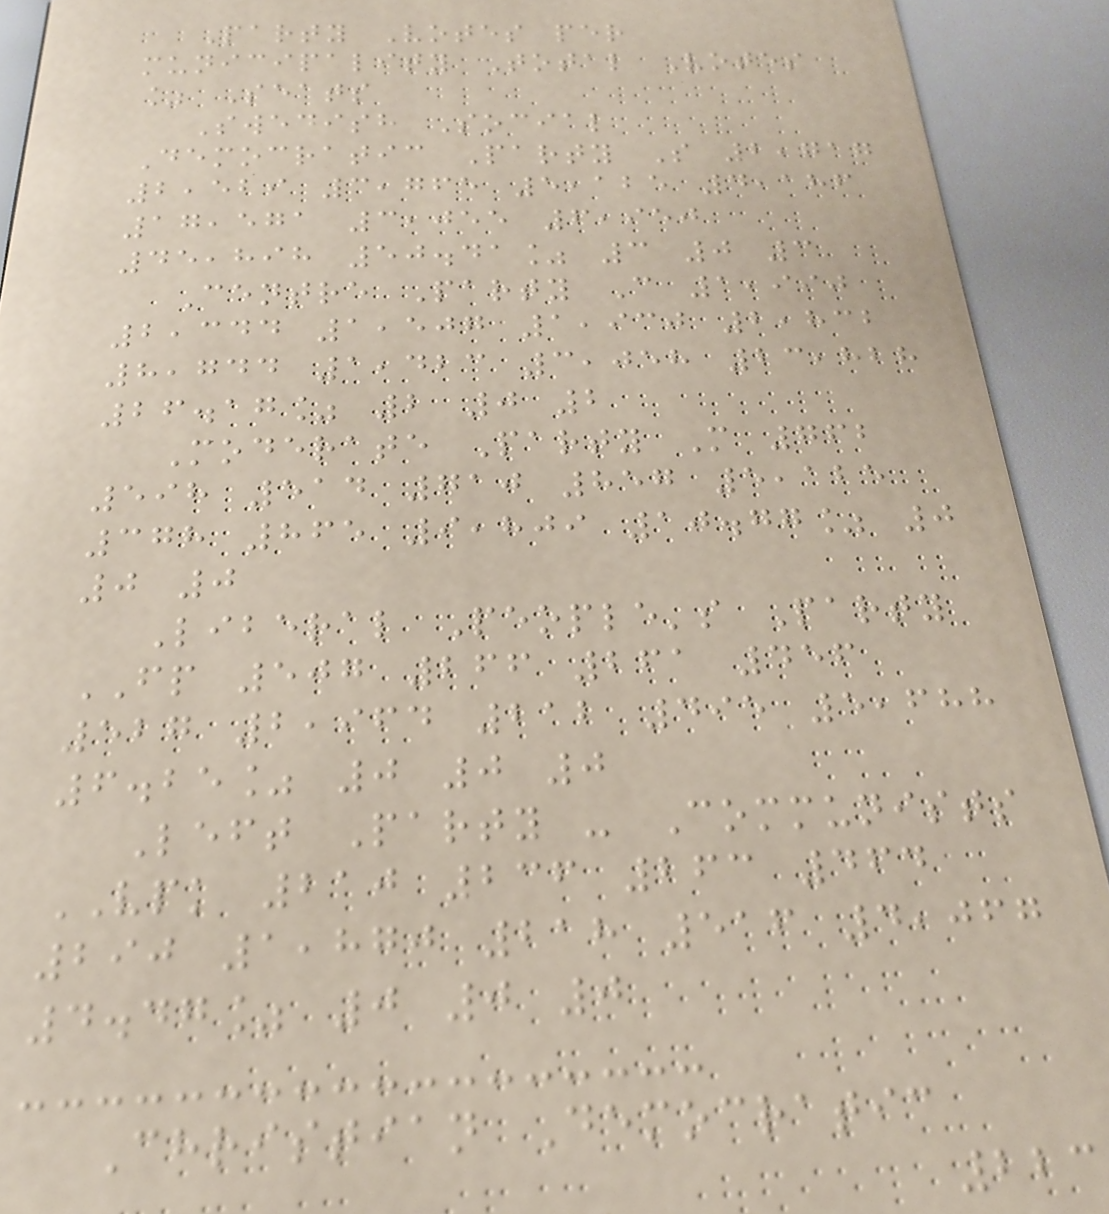Party Votes per
municipality Total Votes
% Seats
Swedish Social
Democratic Party S 2,717
2,529 3,765 5,125 4,186
17,571 3,055 6,950
45,898 50.41% 3 0 3
Centre Party C 1,990
2,344 1,507 1,930 2,832
8,744 1,423 3,058 23,828
26.17% 2 0 2
Moderate Party M 762
598 514 710 857 5,125
378 865 9,809 10.77% 0
0 0
Liberal People's Party
FP 507 266 261 456
527 2,964 212 495 5,688
6.25% 0 0 0
Left Party - Communists
VPK 210 236 263 464
290 1,870 218 516 4,067
4.47% 0 0 0
Christian Democratic
223
